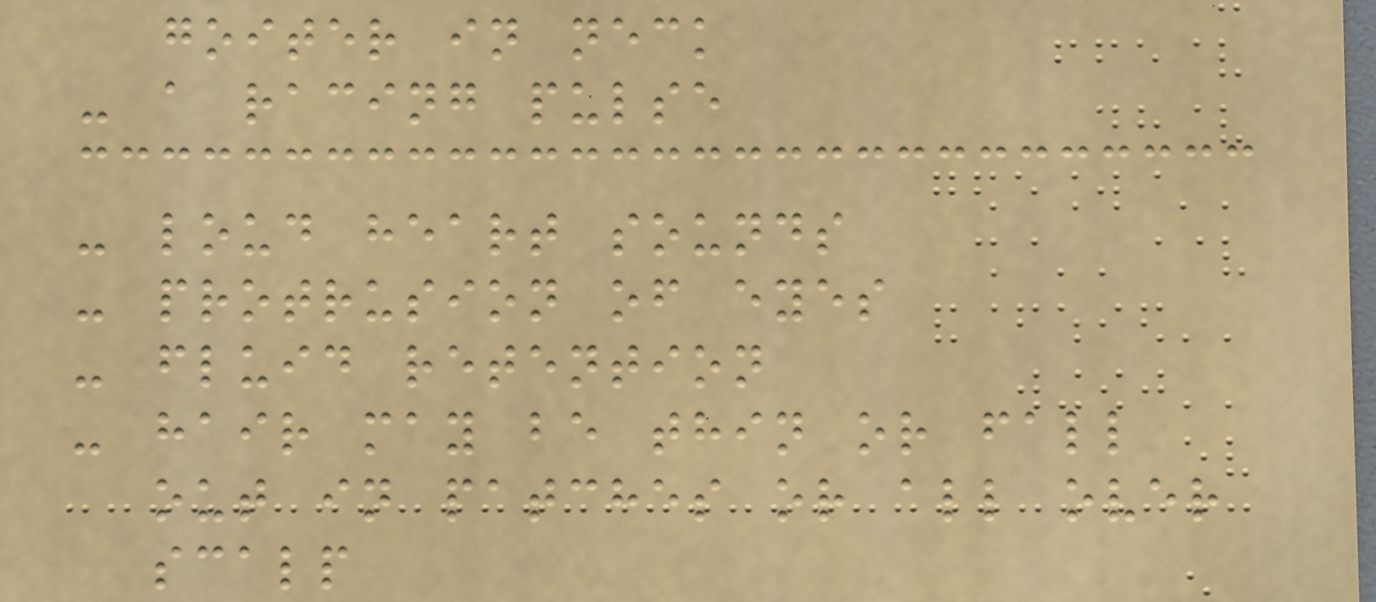goiter in neck
- a racing pulse
- loud heart sounds
- protrusion of eyes
- fluid retention
- hair may be thin or fall
out in patches or all over
scalp
